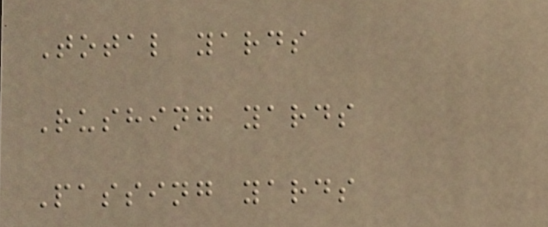Total yards
Rushing yards
Passing yards
